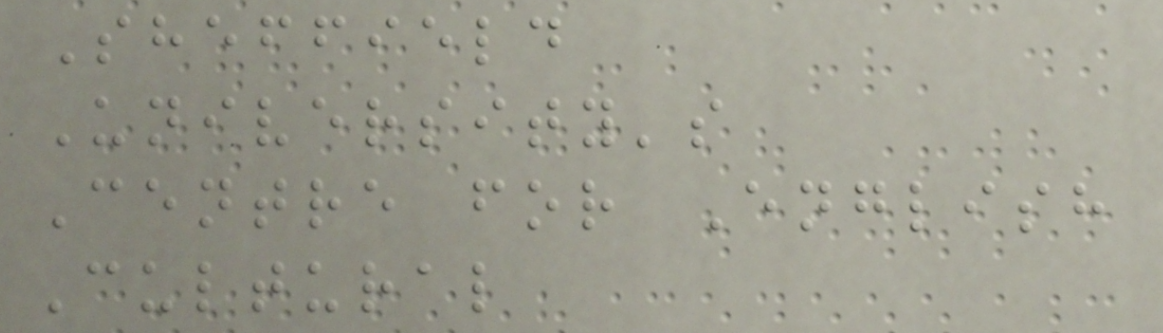Sheffield
University's
Centre for English
Cultural
